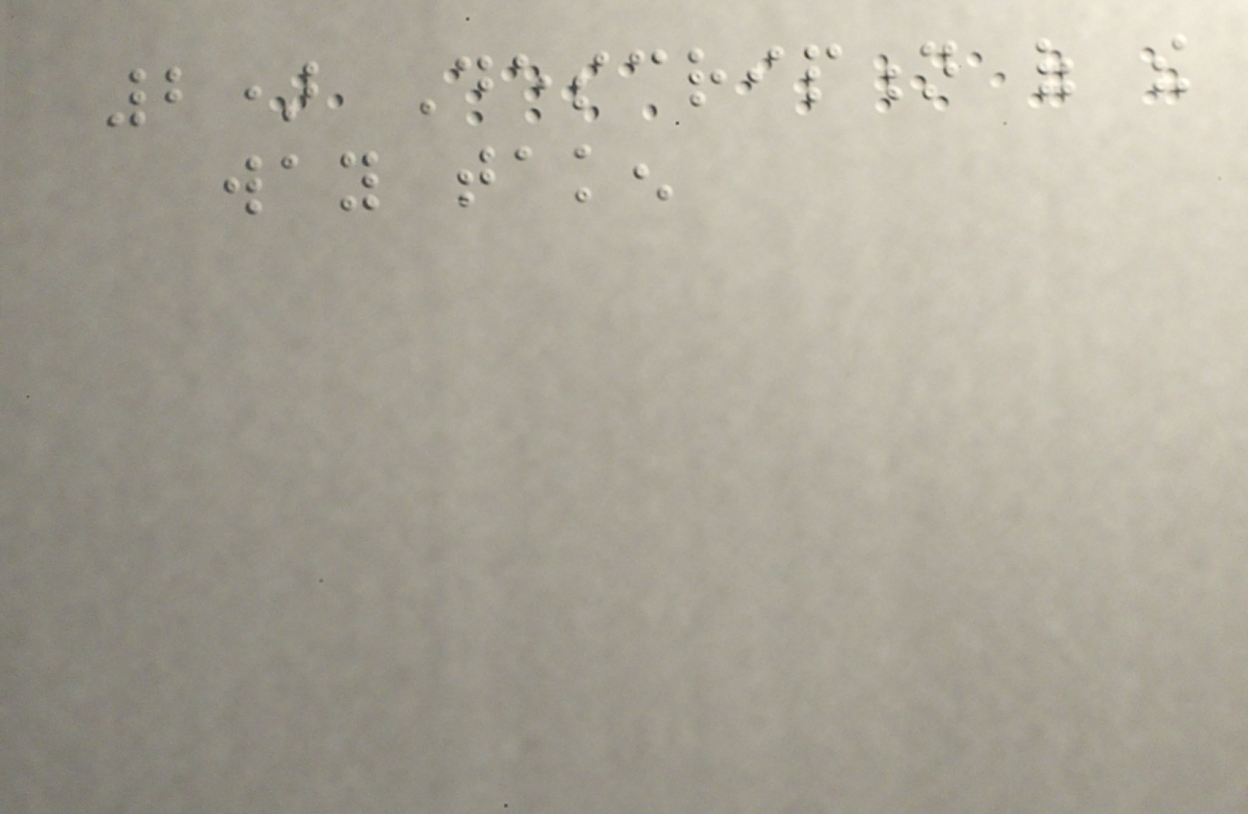2) Description of the
way taken
